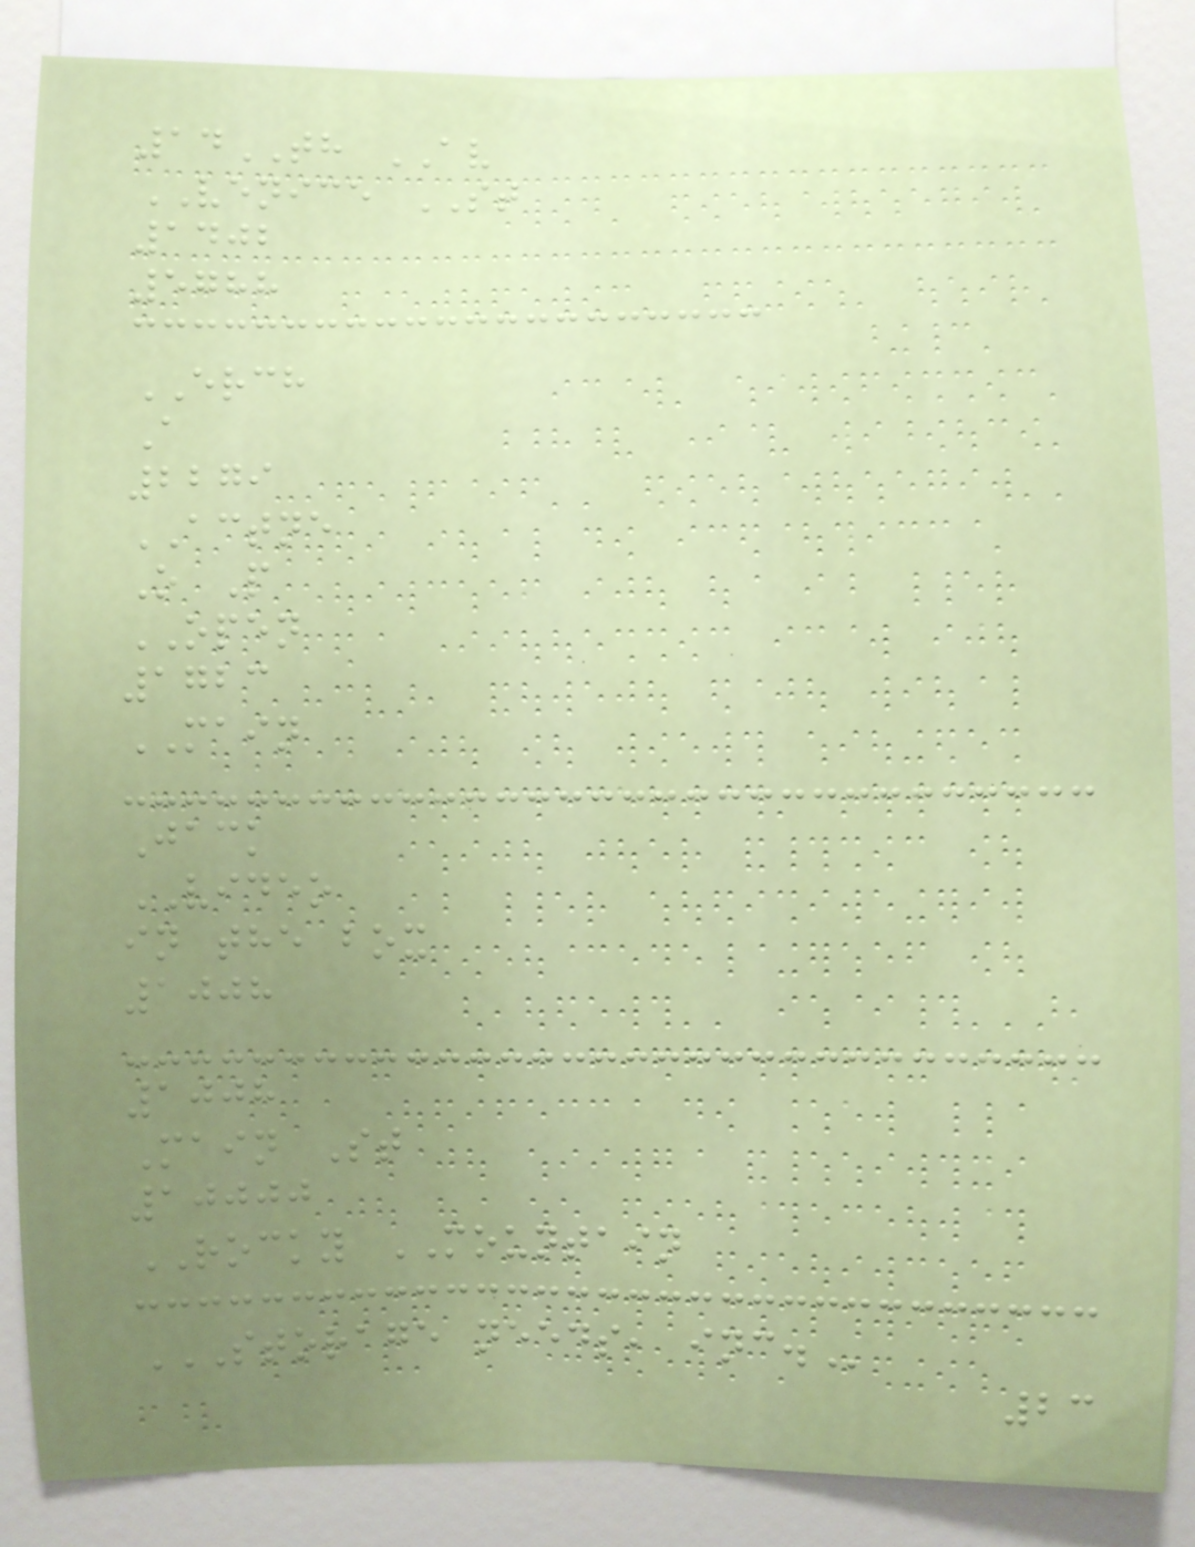14TH AV
VENICE ST
1402
5788
ERCH
A
2279
ACTNE
O P
OPEN
1723
MAIN
Jack
VIDEO
in the box
1008
1008
Main St
10000
ROCKY MOUNTAIN
STORAGE NEEDS, INC.
23
